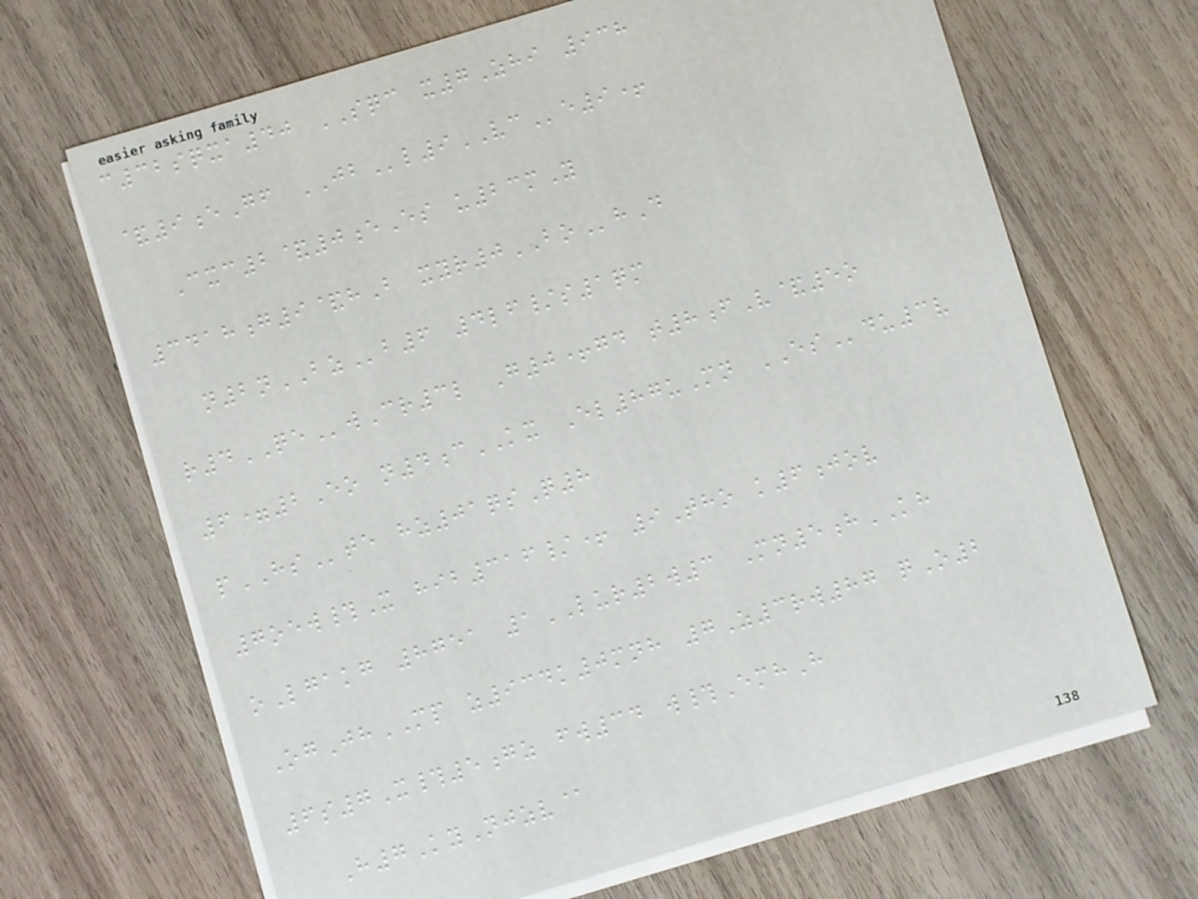c32sqxa40 SQC x7Zhi 938
&9eGf JBl9VCe9+
Cxc2&0eEs u23mY
3418g9&hB xyr0BOhD
n2nBZb6 4lf/s1qm
r4QEwCr3l G0+gd t8fV&5o
6=2Eo n4cKX El87uMn ESdu3v
pHSte hz01qsQ8
7oew#X hib316/+ 9Tho k6jov
oLgakg 8751 1LUR2w3 Mn5hKH
OgJhMP z934k0mnh 7Z3rw87 qO2
6s7X#5gz fw34 w#EmhH
H7KyNjzv@
